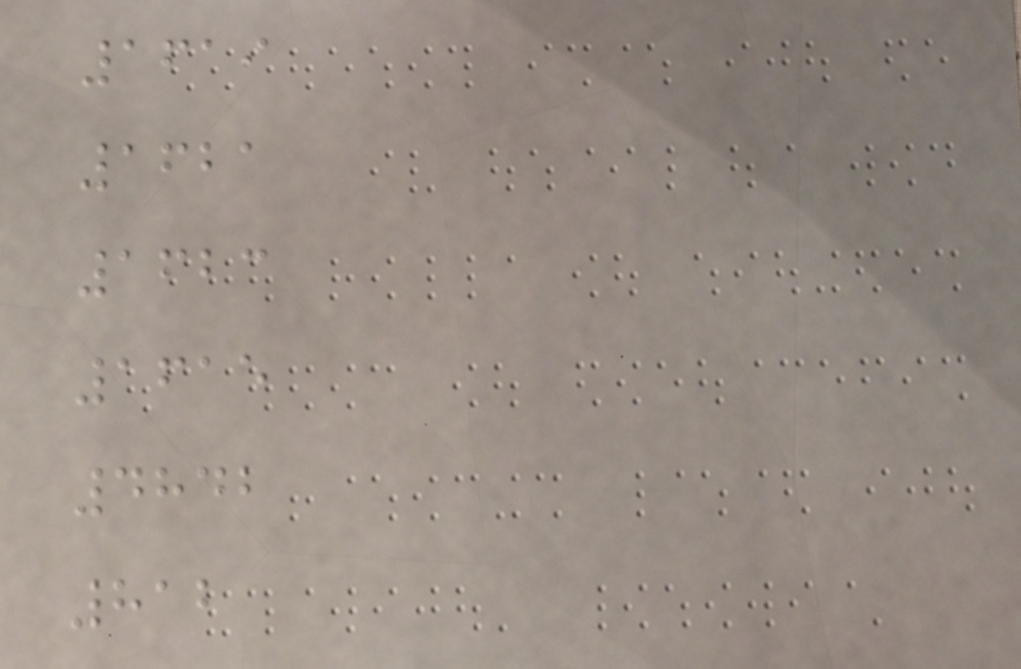1619
1621
1623
1615
4842
812
